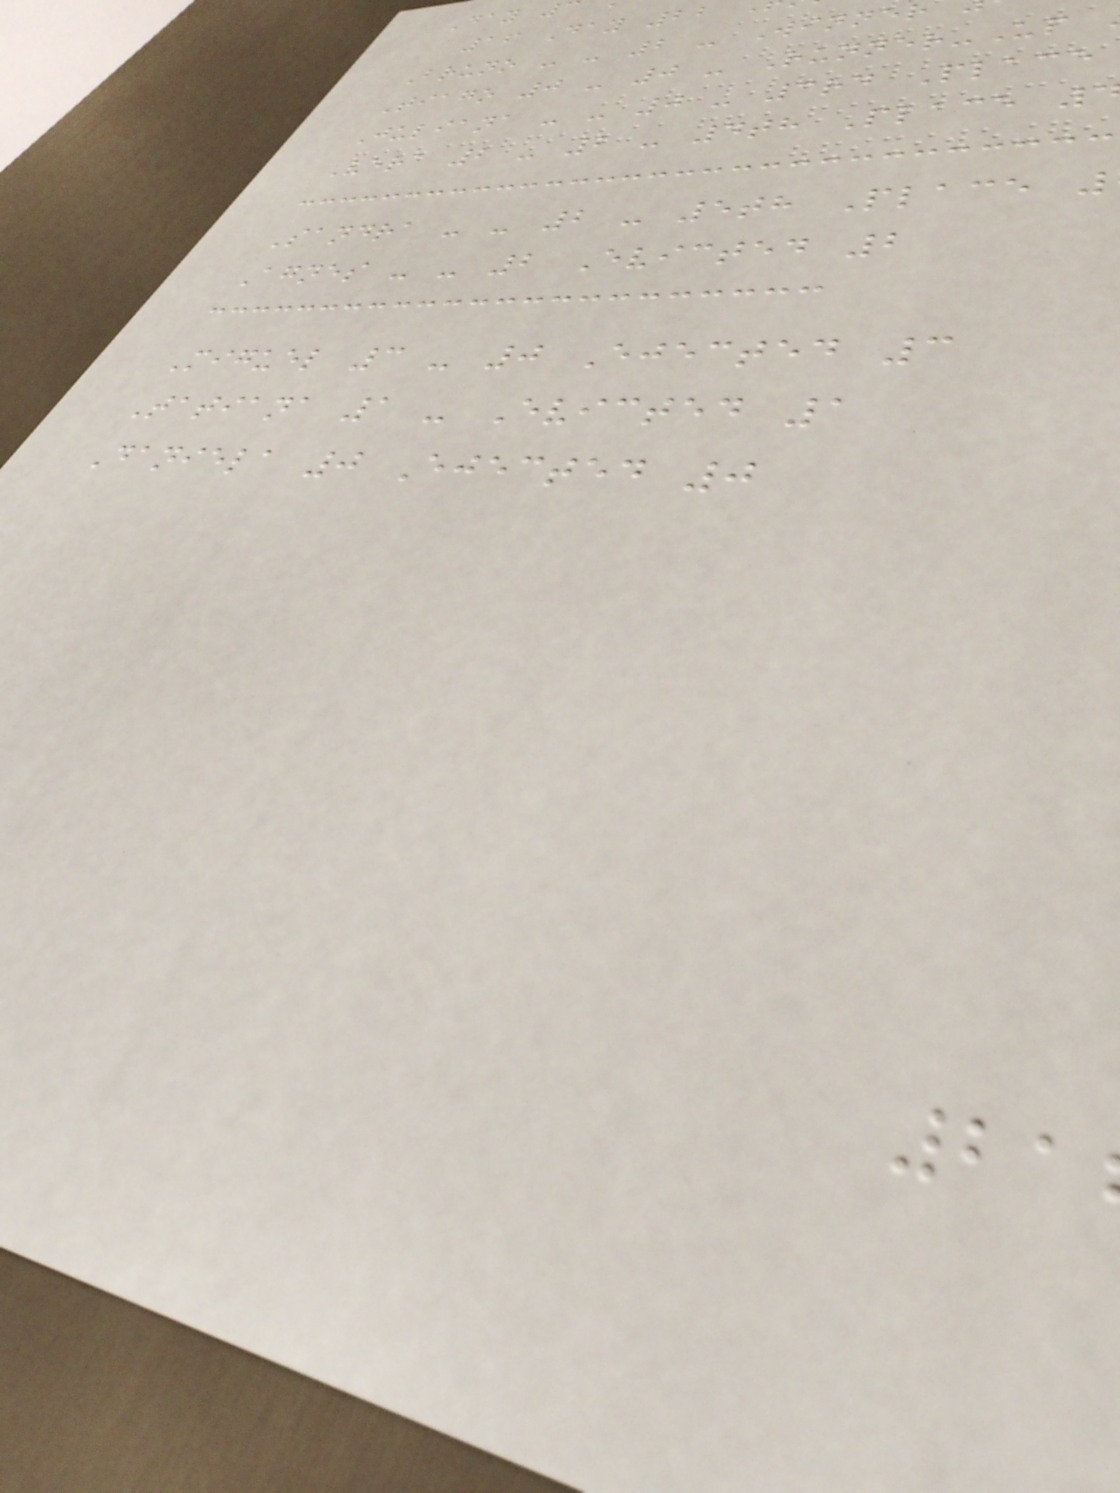16 Day 22
Bruno - - 2 - Winner
Tiago 0 - 0 - Runner-Up
Juliana - - 0 - 3rd Place
Vera 2 - 2 - 4th Place
Sandra - - 2 - 5th Place
Agnes - - 2 Evicted 2
Miguel 3 - 0 Ejected 3
Tatiana 1 - Evicted 1
Daniela 0 Ejected 0
